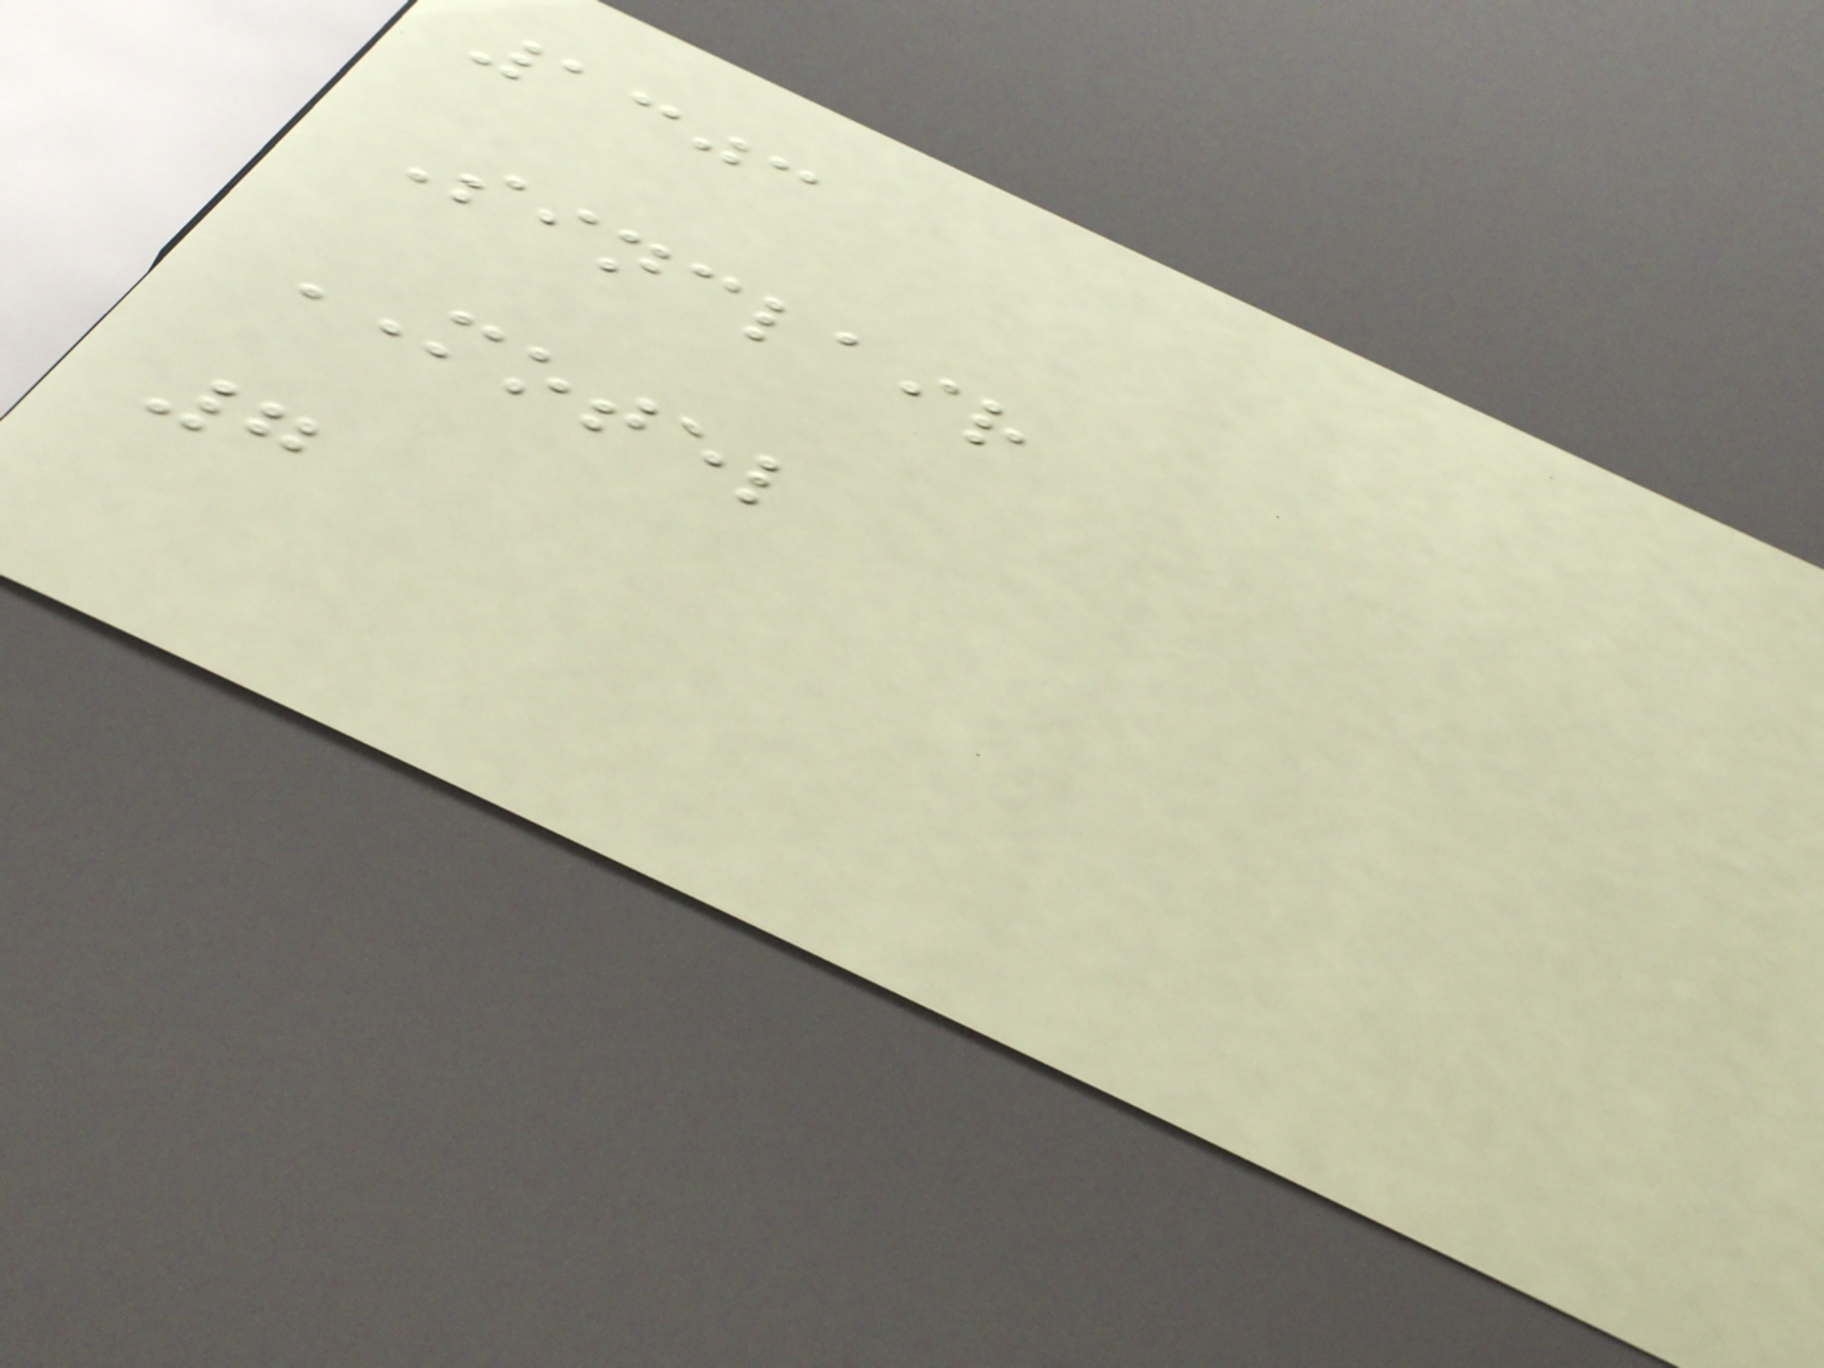1303
Sinclair
MOTEL
7
